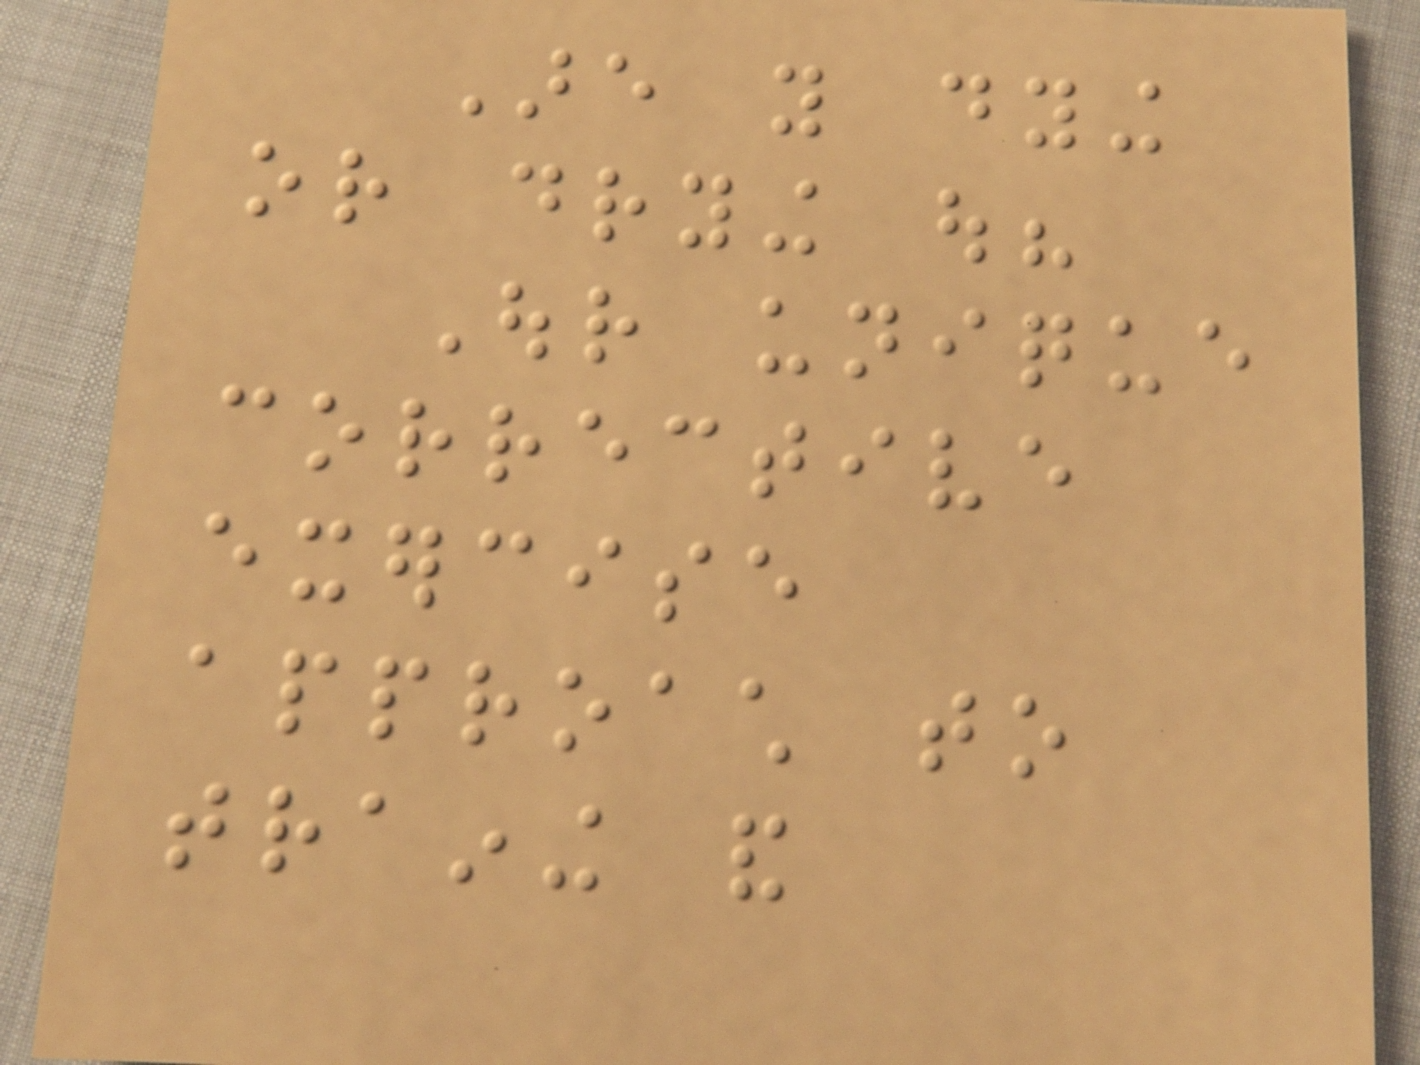Are you dying
or drying out?
Our unique
corrective
exercise
approach to
training and
